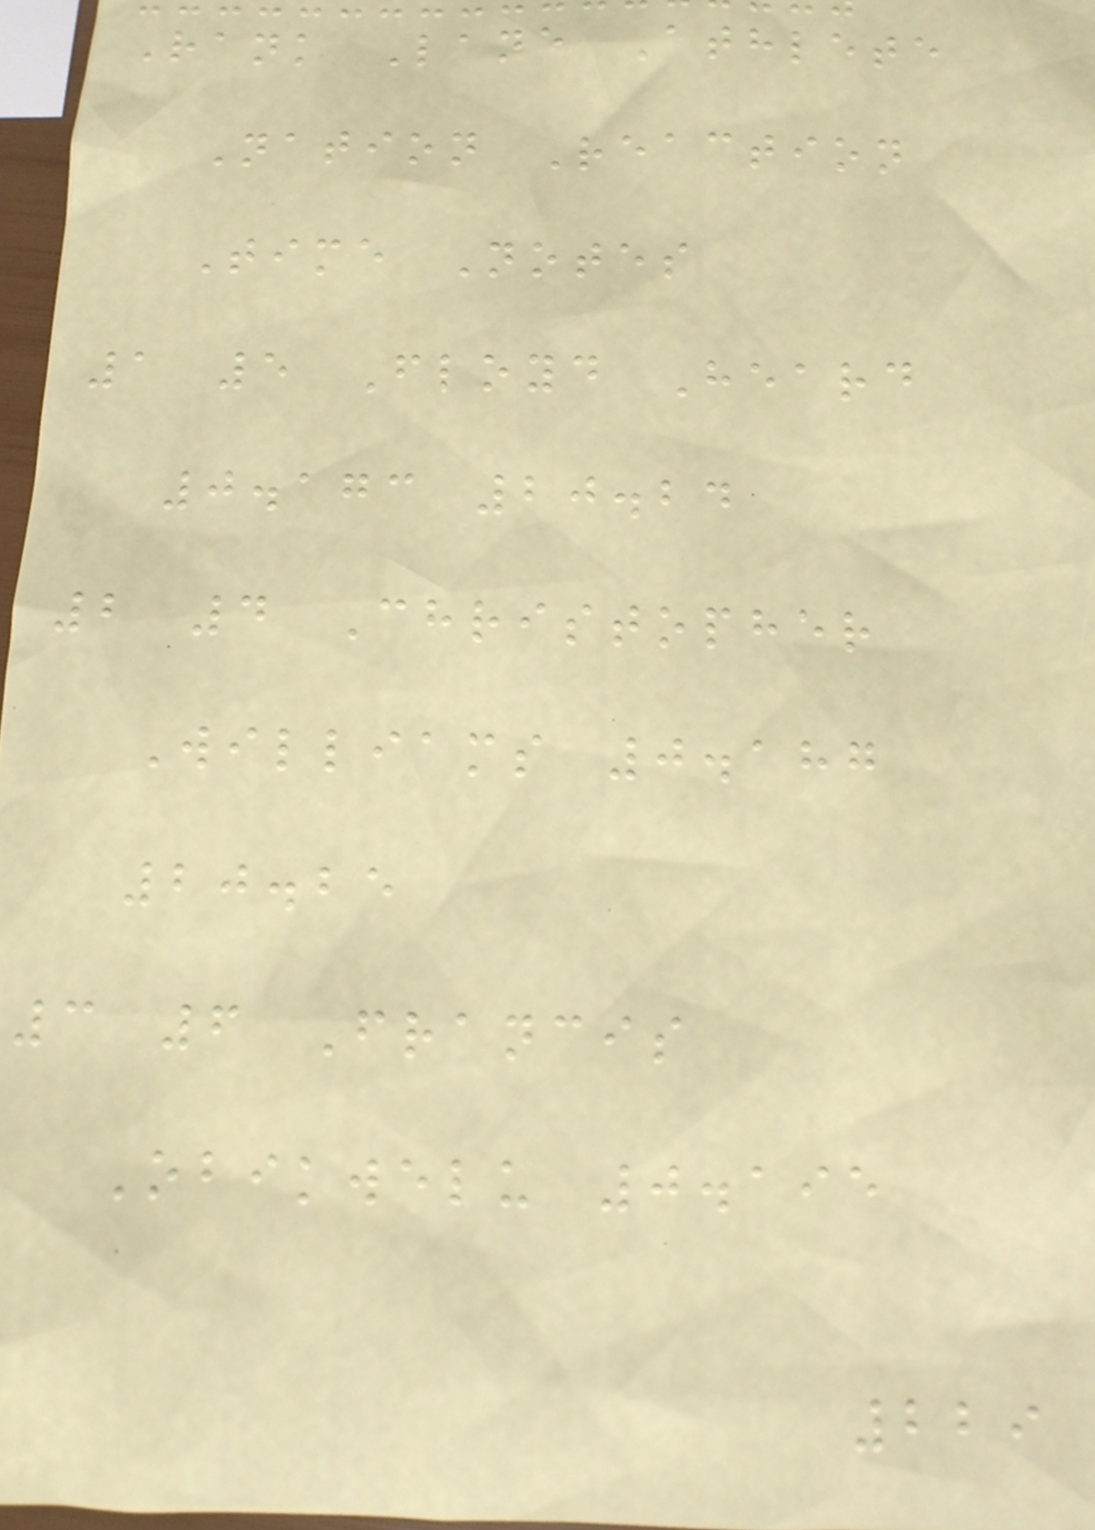Rank Lane Athlete
Nation Reaction
Time Notes
1 5 Floyd Heard
0.173 20.24
2 4 Christopher
Williams 0.187
20.25
3 6 Francis
Obikwelu 0.195
229
